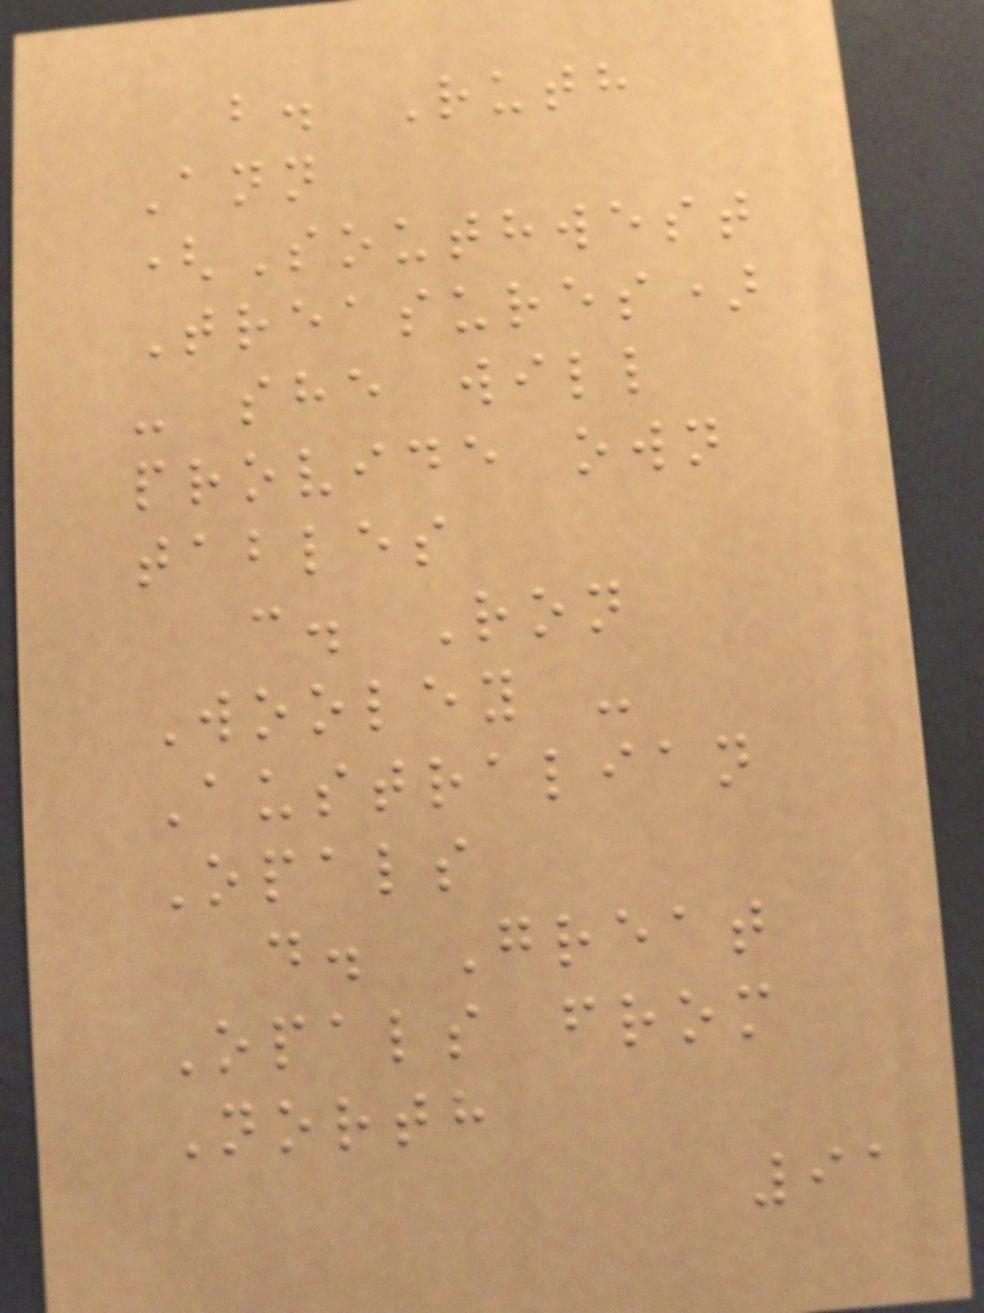b. Ruth
Ann
(Southwest
Treasures)
- she will
provide own
tables
c. Ron
Wooley -
Australian
Opals
d. Great
Opals from
North
91
